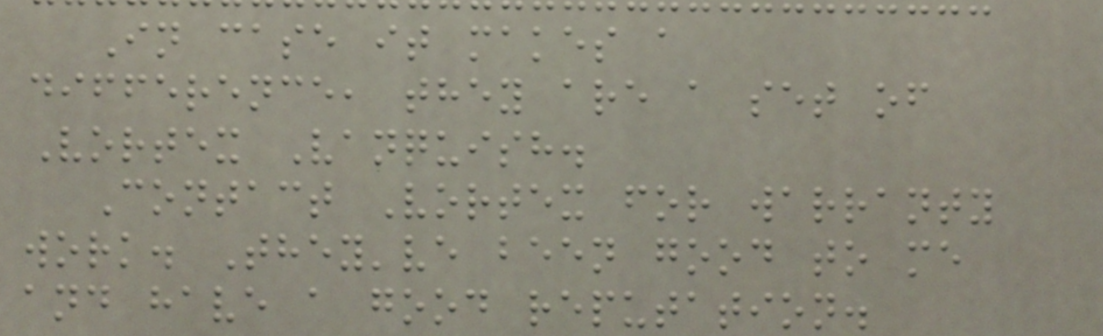In case it makes a
difference, they are a set of
Vortex Vanquish.
Contact Vortex for warranty
work. They've been good to me
and have a good reputation.
